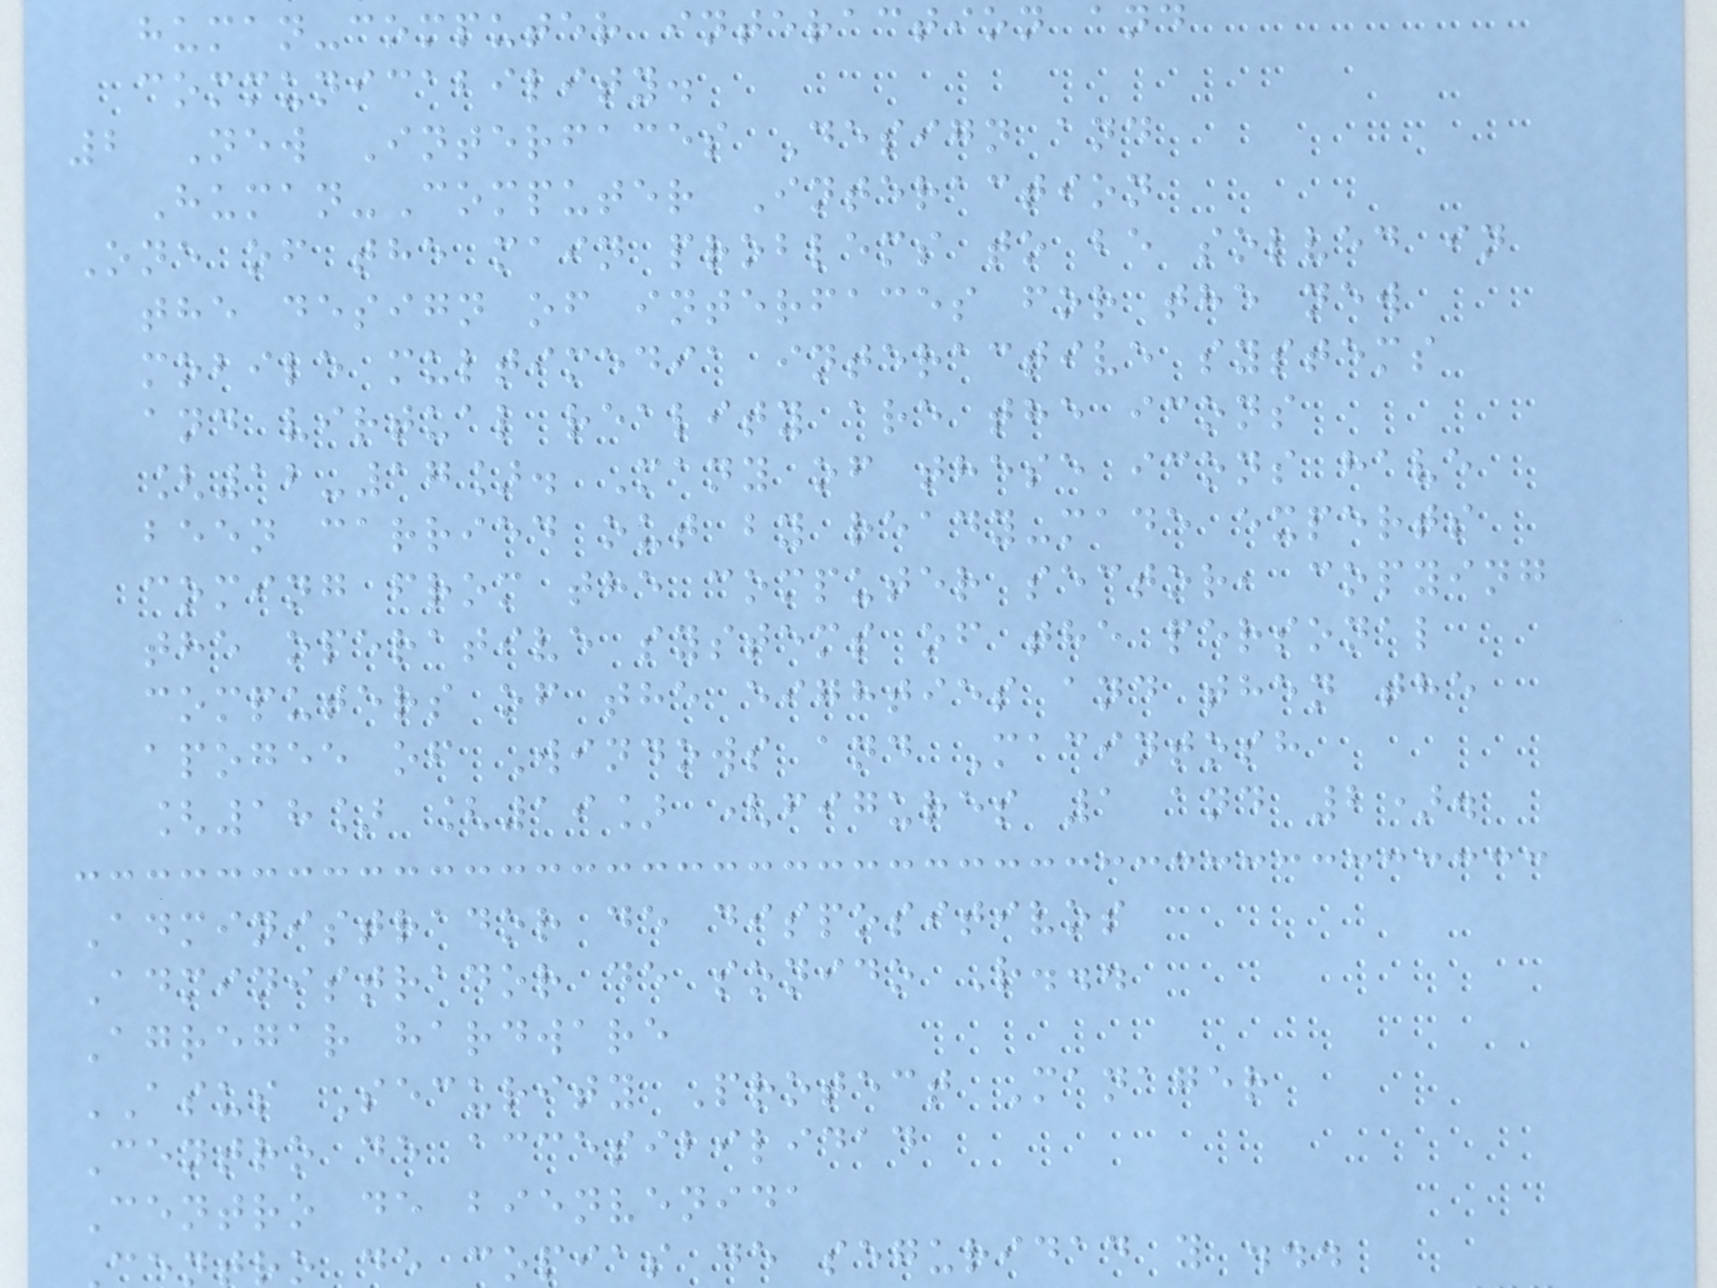human-computer interaction and
communicability.
2 New Interfaces Design and
Human-Computer Interaction
One of the main problems to be solved in
the design of interfaces for the new
mobile multimedia interactive systems
and virtual reality are the icons
[12-17]. Many of these icons have
been carried out by ready-made experts
coming from the computer sector, copying
the operative systems of the personal
computers of the eighties and then the
apogee of Windows and Macintosh
[18] [19] (figures 1 and 2).
Administrador de dispositivos
Administrador de sonido R...
Agregar hardware
ASUS Security Protect Manager
Centro de accesibilidad
Centro de bienvenida
tro de copias de seguridad y ...
